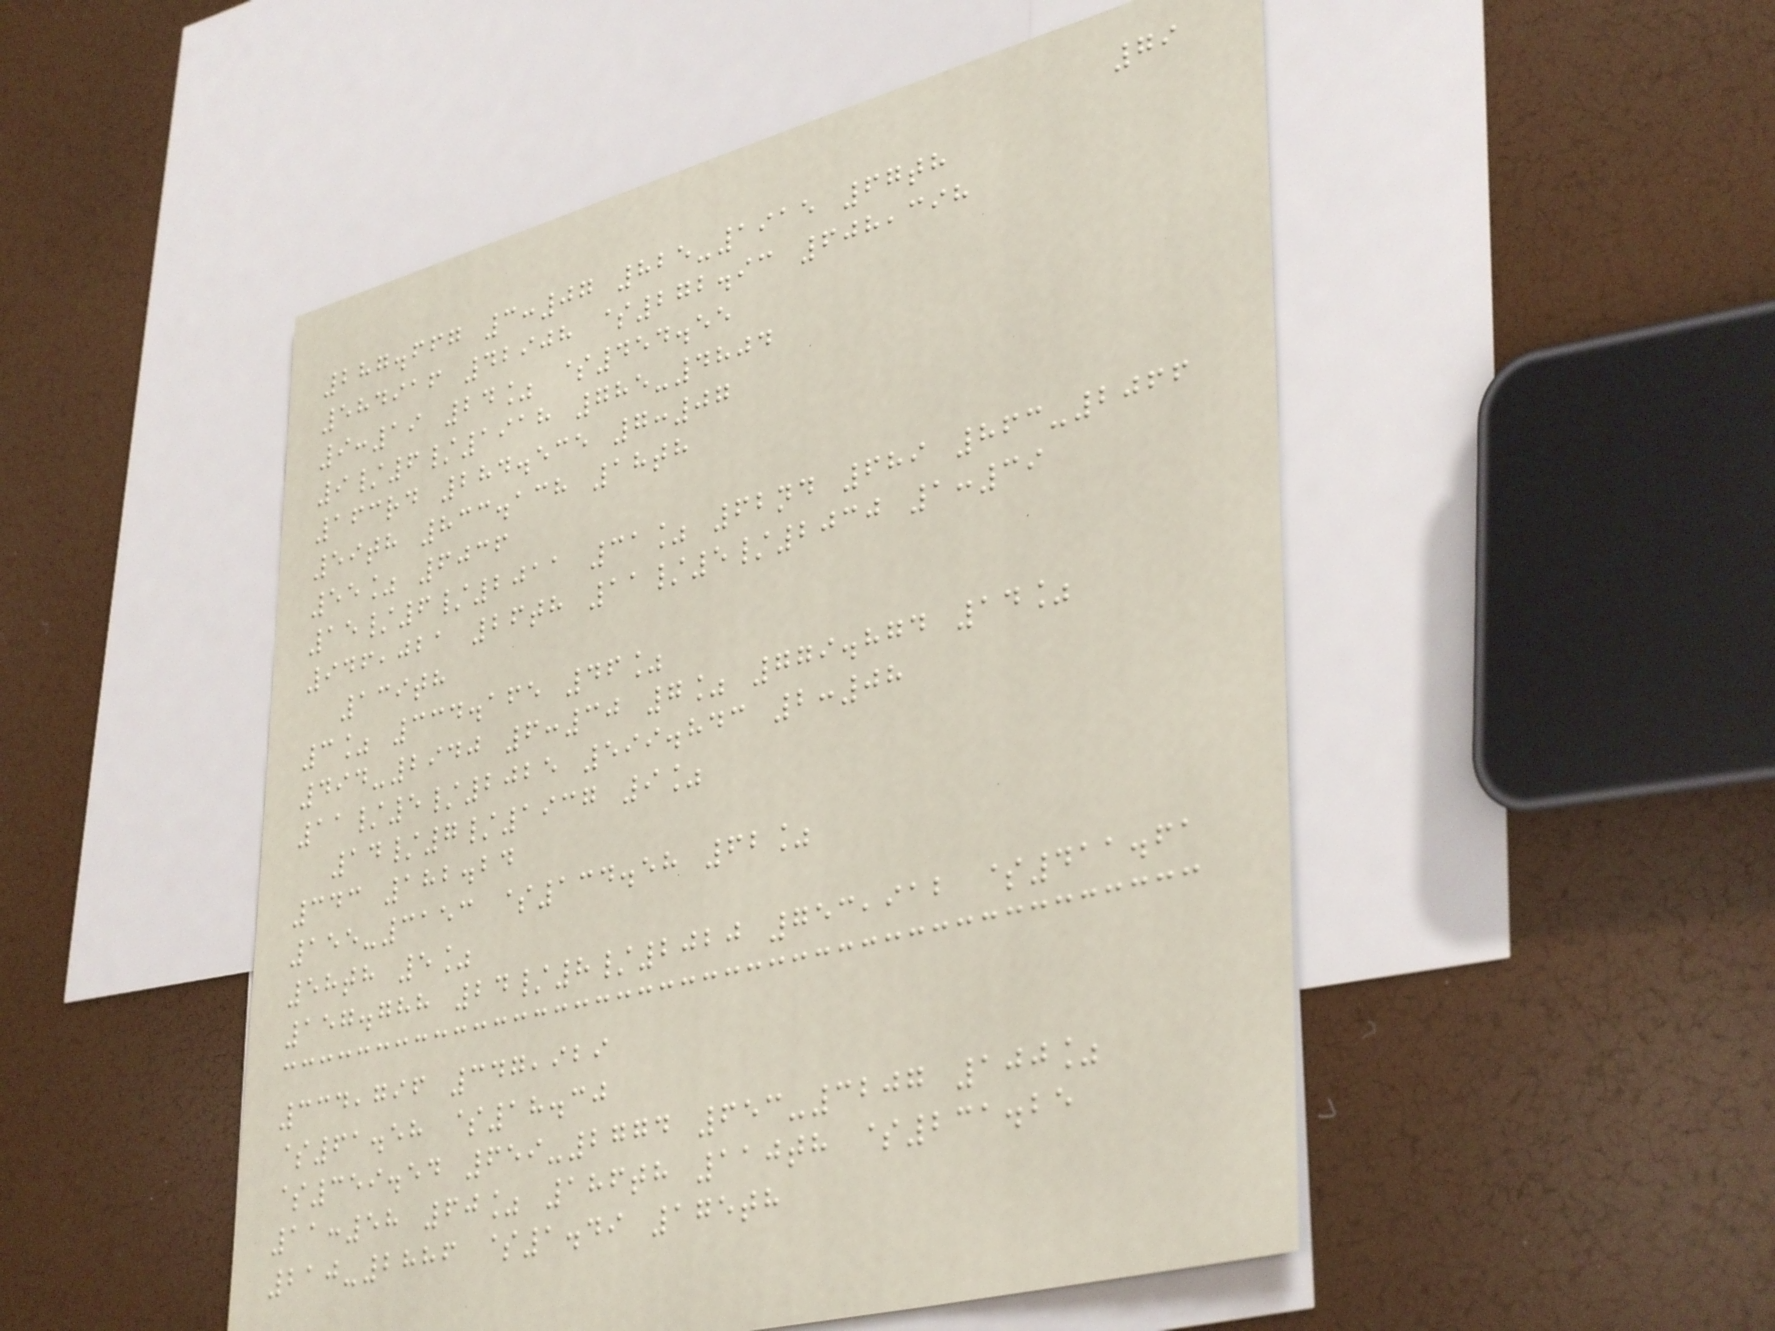79
287.667 3:07 825-1915 67th
584916 42908 $272.93 608,398
9:19 24% $454.55
9/6/1918 785-4804
163rd 284.535 7:07
59th 833.138 18th
55% 6036
15/6/2011 31% 62nd 689 863-2066
946,021 26th 11/5/2030 1:39
139th
3% 334.165 46%
494-2940 6:30 7% 779.874 14%
11/5/2025 599.843 2:08
14/7/1937 9%
343 182.24
155-3153 $134.58 62%
58th 5%
157.788 24/8/2020 753,912 $411.61
334,796 347,929
$61.58 $18.30
$359.54 659-2774 653-3207 100%
11:58 60% 186th 110th $231.25
210-2886 $1.49 175th
